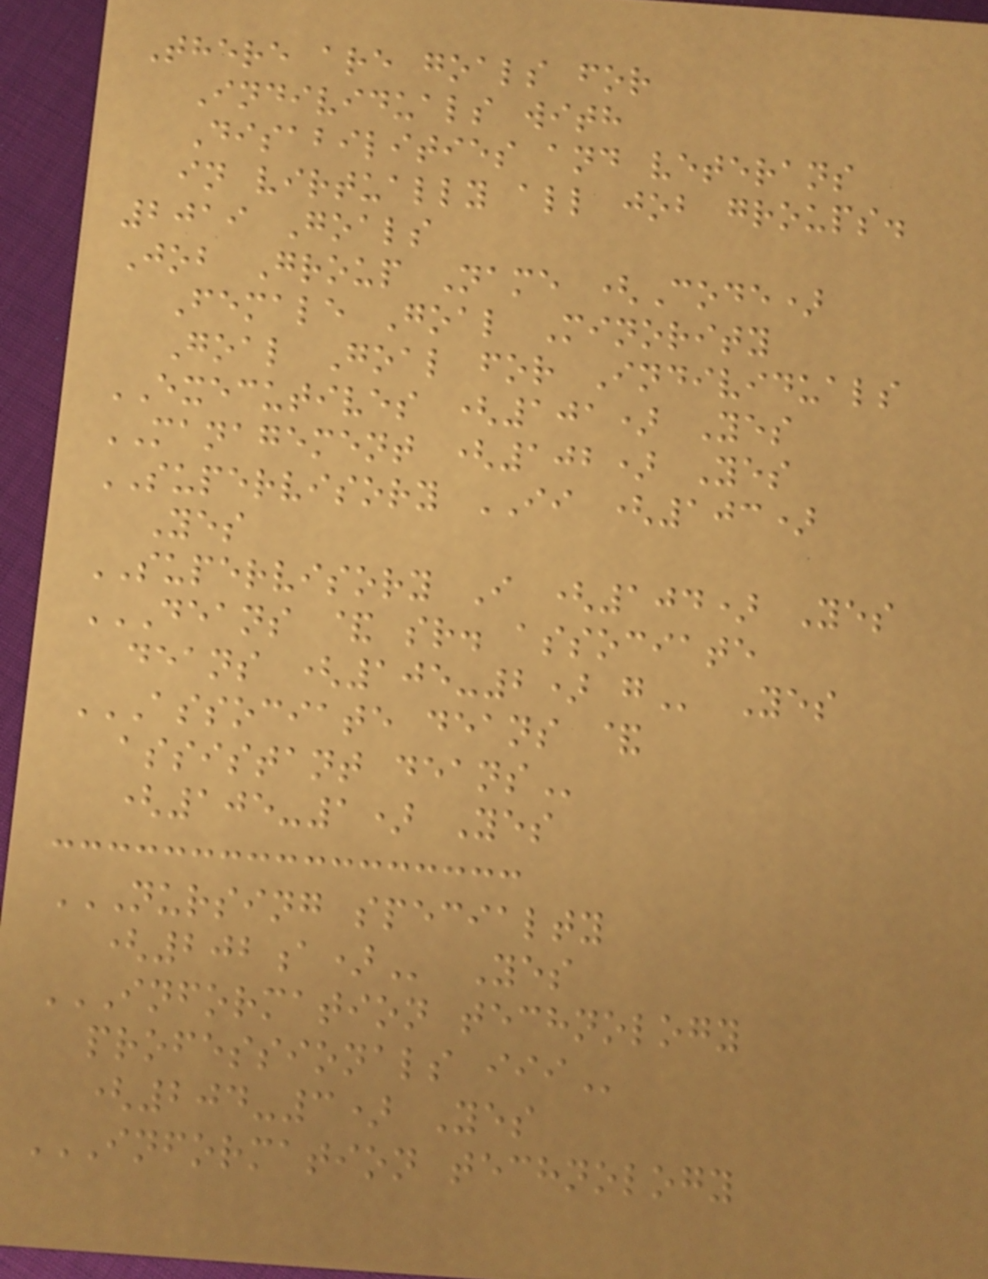There are goals for
Individuals with
Disabilities and veterans
in virtually all job groups.
2019 Goals
Job Group Name (Code)
Female Goal Minority
Goal Goal for Individuals
EXECUTIVES (101) Yes
MANAGEMENT (102) Yes
SUPERVISORY II (103)
Yes
SUPERVISORY I (104) Yes
DEANS & SR. ASSOCIATE
DEANS (105-2) G Yes
ASSOCIATE DEANS &
ASSISTANT DEANS
(105-1) Yes
NURSING SPECIALTY
(202A) Yes
INFORMATION TECHNOLOGY
PROFESSIONALS III
(204-3) Yes
INFORMATION TECHNOLOGY
